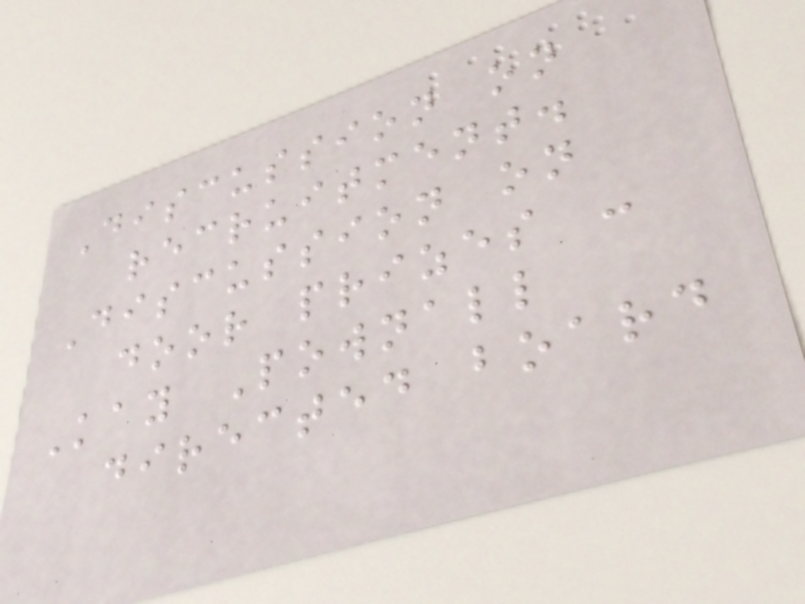Discussion on
recruitment.
Discussion on
door prizes -
Kay Pownall
directed board
